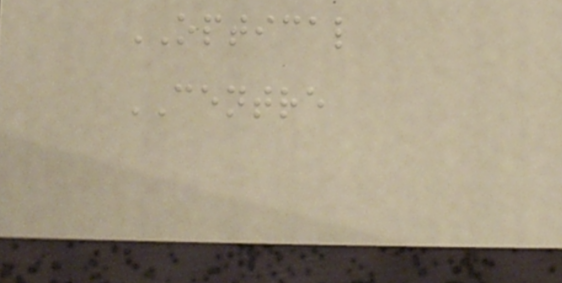OPTICAL
CENTRE
